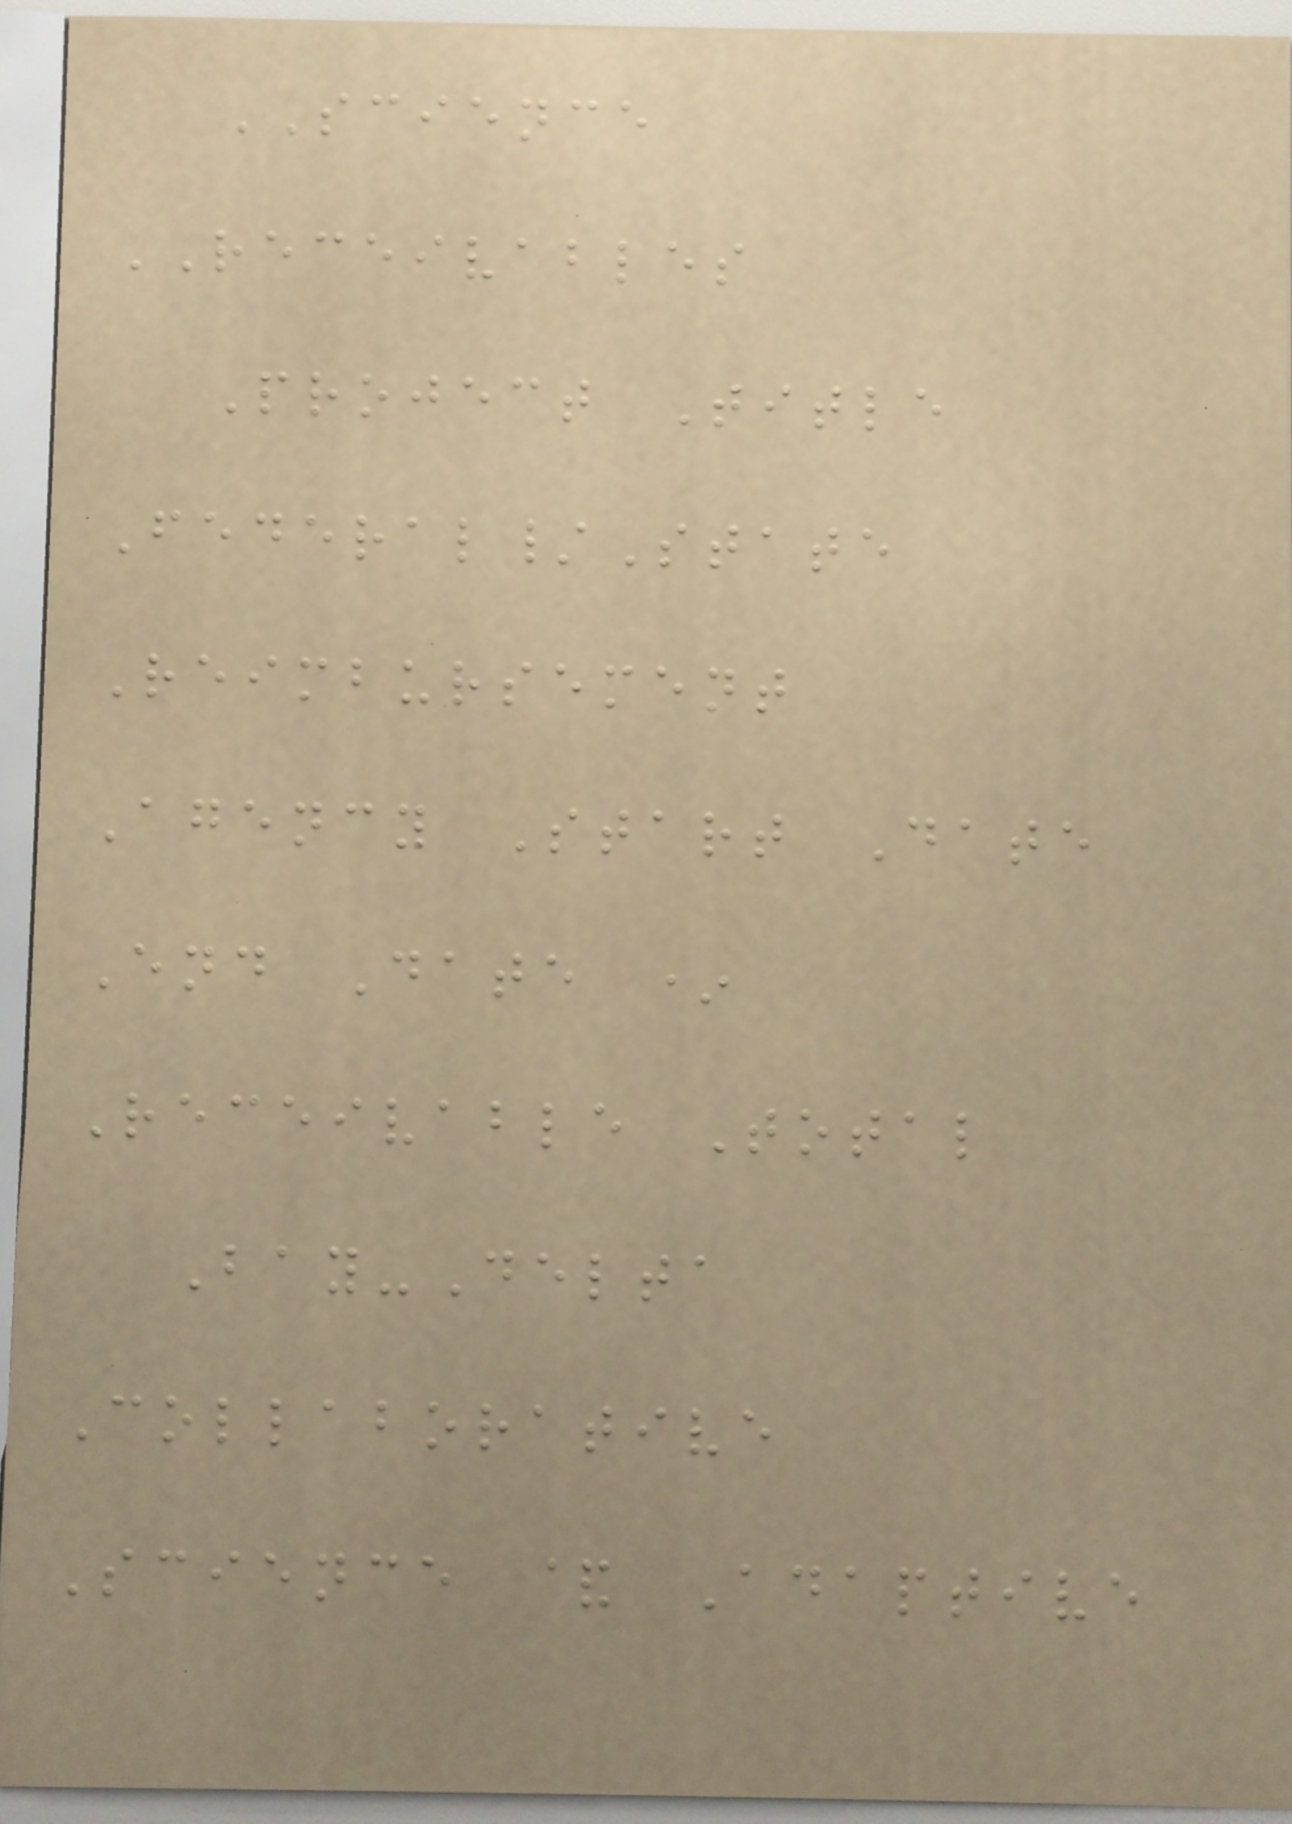SCIENCE
RECEIVABLES
Project Title
Federal/State
Reimbursement
Agency Start Date
End Date *
Receivable Total
Bay-Delta
Collaborative
Science & Adaptive
